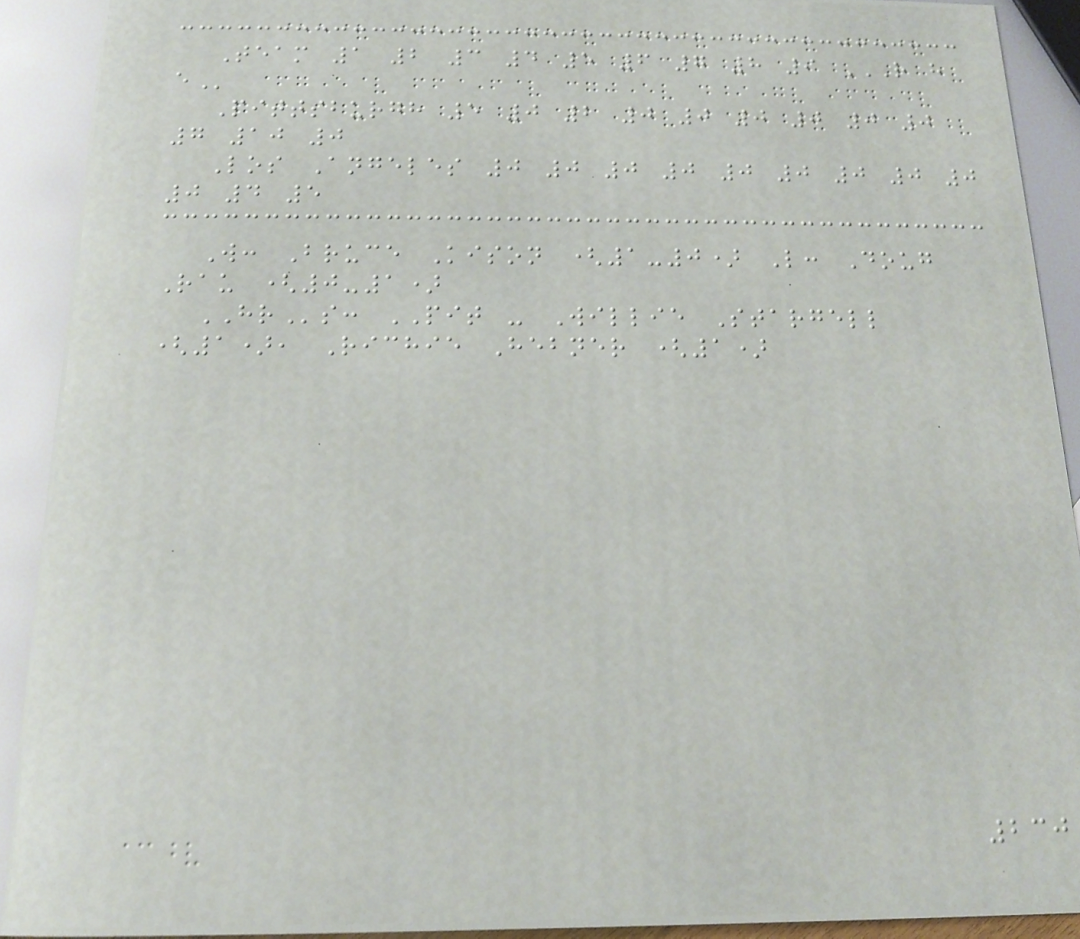Team 1 2 3 4 5 6 7 8 9 R H
E
Pittsburgh 5 0 2 0 0 0 0 0 0
7 10 0
Los Angeles 0 0 0 0 0 0 0 0 0
0 4 5
W: Bruce Kison (1-0) L: Doug
Rau (0-1)
HRs: PIT - Willie Stargell
(1), Richie Hebner (1)
230
